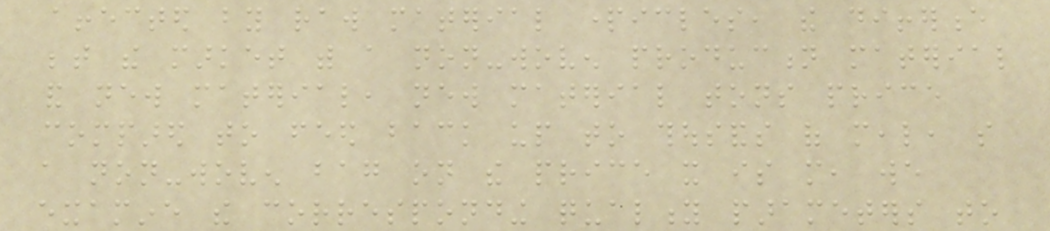affected by raw material particles, the difference
between the market with a non-woven production material
and new material, new material tons price
compared to feed back up to thousands of meal, so
a non-woven bag on the price it is more, we
examine the corresponding quality parameters to
